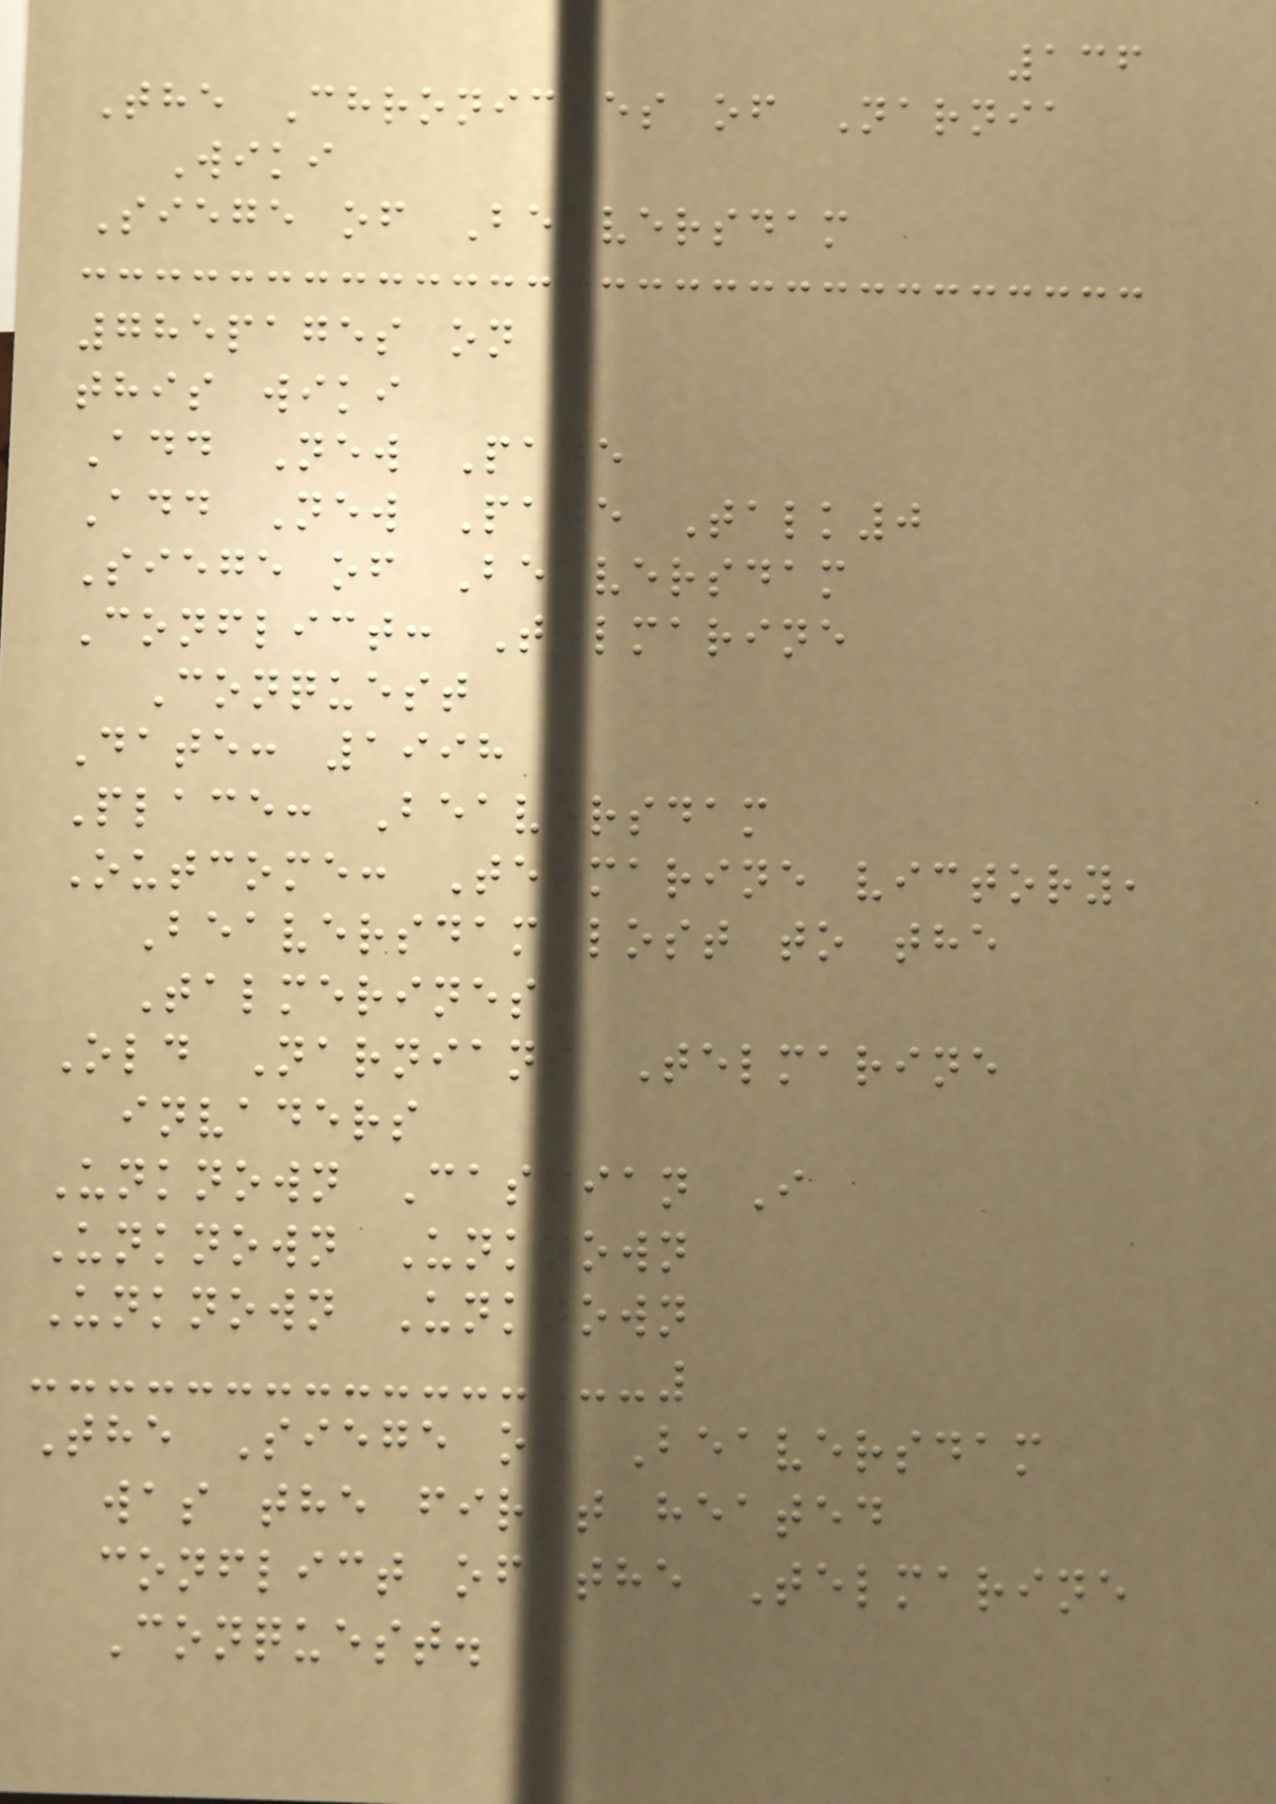136
The Chronicles of Narnia
Wiki
Siege of Beaversdam
785pages on
this wiki
Add New Page
Add New Page Talk0
Siege of Beaversdam
Conflict: Telmarine
Conquest
Date: 1998
Place: Beaversdam
Outcome: Telmarine victory,
Beaversdam lost to the
Talmerines
Old Narnians Telmarine
invaders
Unknown Caspian I
Unknown Unknown
Unknown Unknown
The Siege of Beaversdam
was the first heated
conflict of the Telmarine
Conquest.
